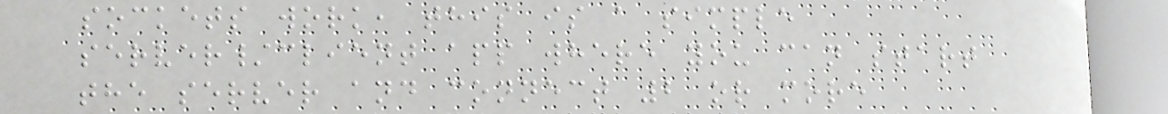sockets work, this is a simple
server/client app where you can start
the server and connect 2 or more
